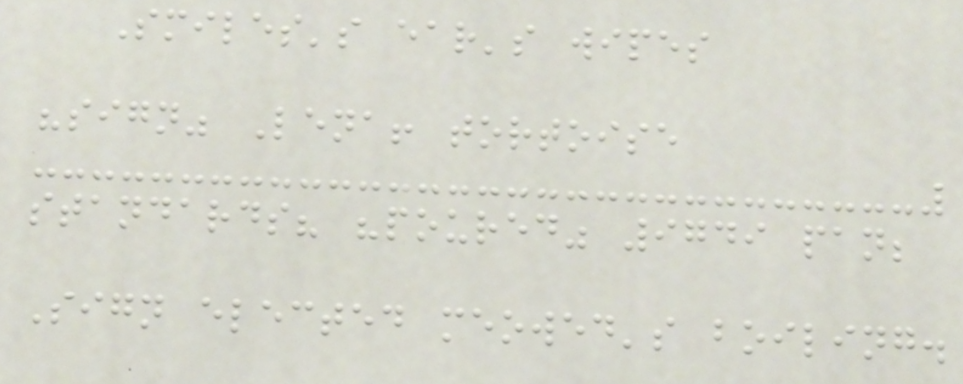Smiles's ear's wipes
"sign" Lena! tortoise
standards? "poured" 9749 pan;
Sign elected meowed's boiling.
